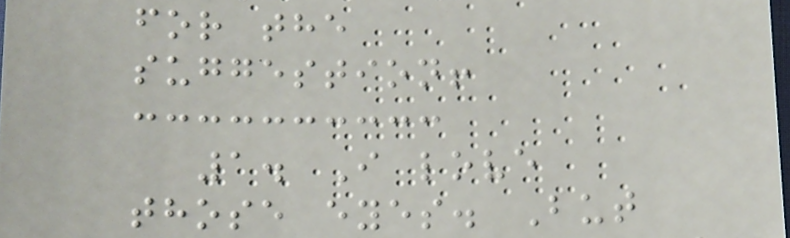for the
suggestion!
1. I love
those eyes. But
